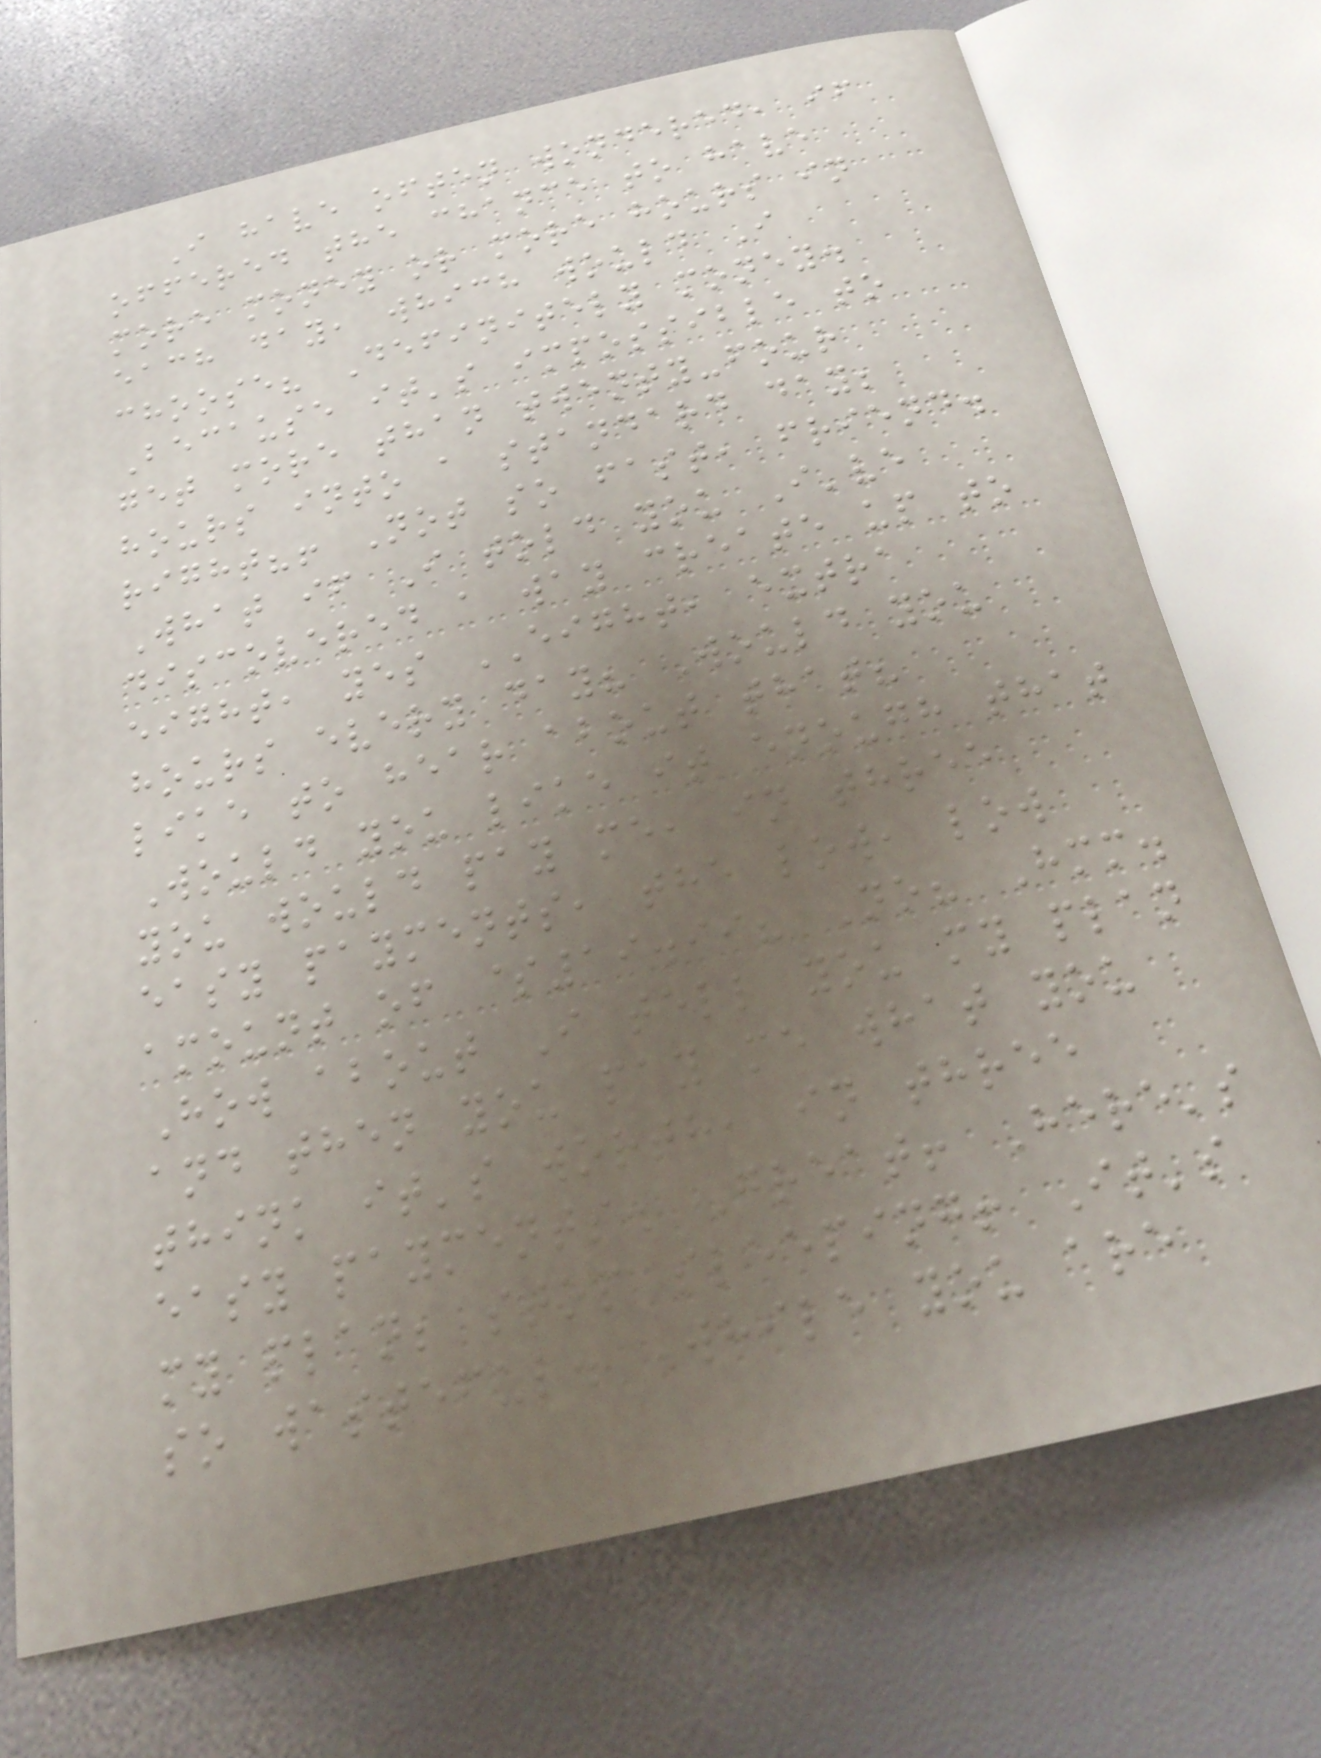I have often wondered, if
offered the chance to have
more money or more hours in
each day, which would I
choose? Definitely money.
Because it's impossible to
get more than twenty-four
hours into a standard day;
right?! Not so fast, friend.
What if I told you I've
discovered a way create up to
eight, yes EIGHT, extra
hours every day? Would you
like to hear about that?
Would you like it enough that
you would pay me, in three
easy payments, the low, low
amount of $19.99? No? Hmm.
How about I tell you my plan
and then you pay me what you
think it's worth, in three
easy payments. Great! Here's
my plan; stop sleeping! It's
so wasteful. While you are
